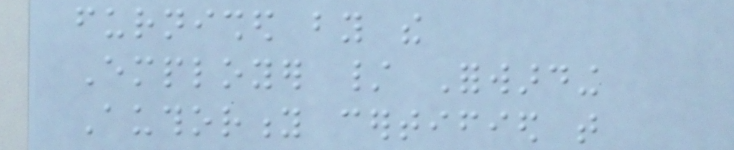furnished by the
Employer / Forwarding
Authority certified that
